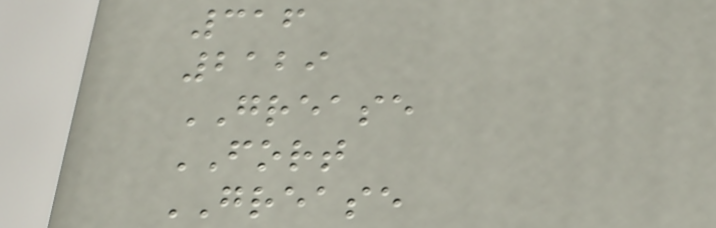316
2129
GREASE
FORT
GREASE
